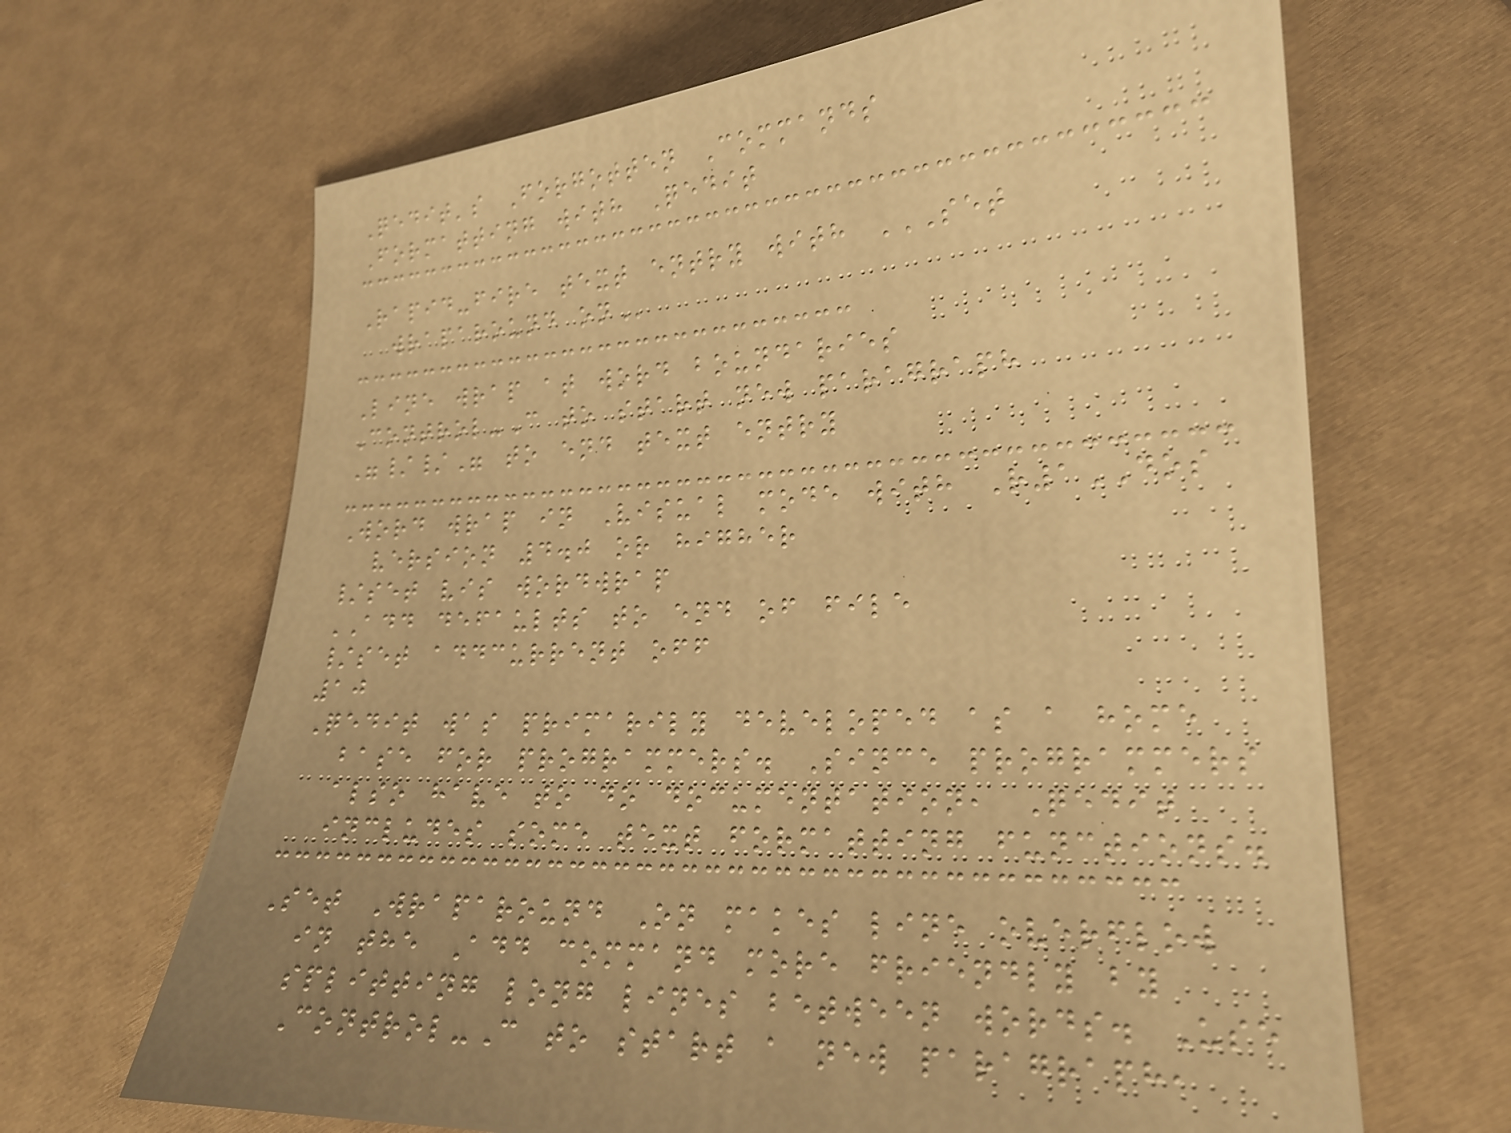Qedit's Forgotten Commands
Formatting with Qedit
Rapid-fire text entry with SET
WRAPAROUND ON
Line wrap at word boundaries
Control-C to start new paragraph
"//" to end text entry
Word wrap in Visual mode with R1DOS
version 4.0 or higher
/set vis wordwrap
ADD defaults to end of file
/set addcurrent off
10
Qedit was primarily developed as a home
base for programmers. Since programmers
also have to do documentation, Qedit
includes some text formatting functions.
Set Wraparound On makes line overflow
in the Add command more friendly by
splitting long lines between words. Use
Control-C to start a new paragraph,
